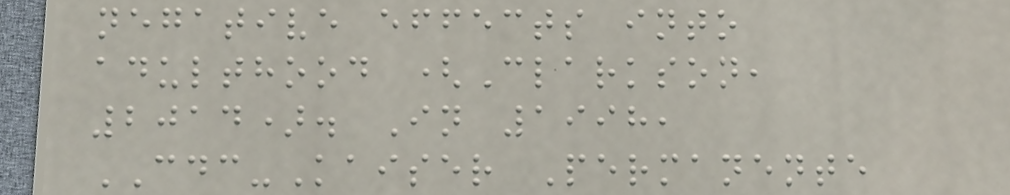negative effects into
adulthood (Clarkson,
2014). In 1998,
CDC-Kaiser Permanente
